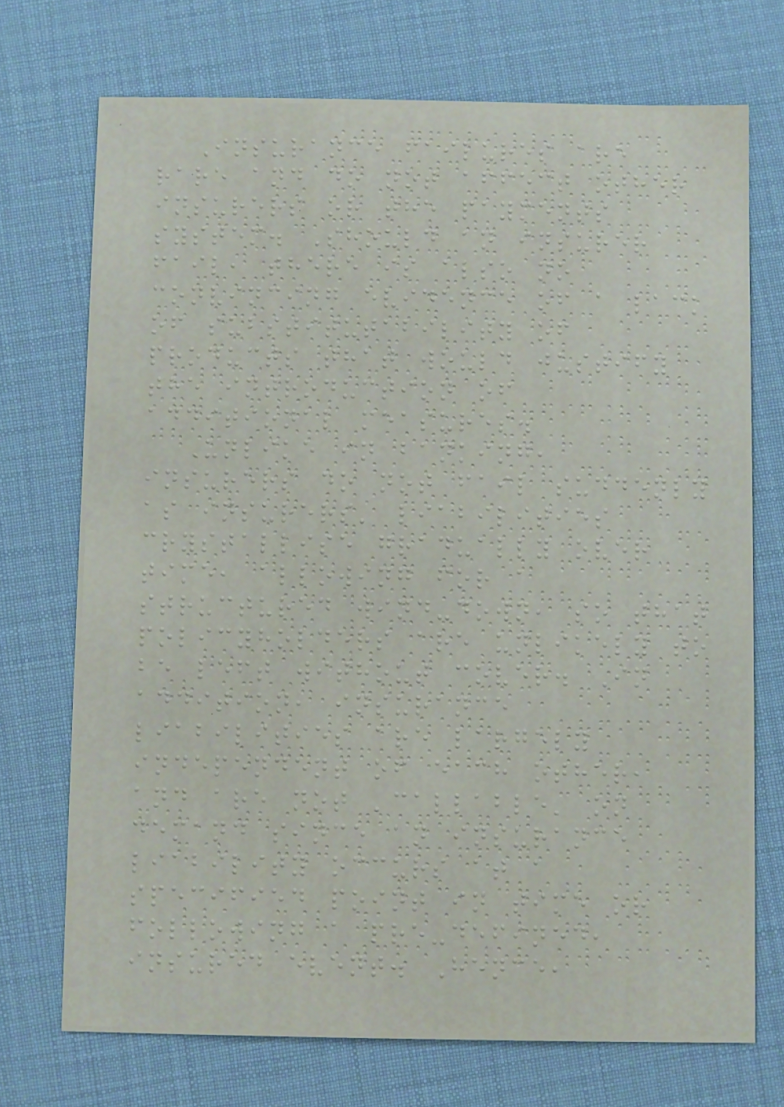Insurance failures are
rare and do not affect other
insurers or the payments
system. Should an insurer
fail, there is also no
convincing evidence of a lack
of substitutability of
products that would justify
the introduction of
additional measures.
Unlike in banking,
insurers do not fail suddenly
as insurers' liabilities
crystallise gradually over
time, allowing for a
structured wind-down, so that
policyholders are unlikely to
be left without cover. In
addition, insurance
liabilities are largely
independent of each other,
and are not 'callable' on
demand since an insurance
liability occurs at a
specified point in time or
following a pre-defined,
insured event. Hence,
